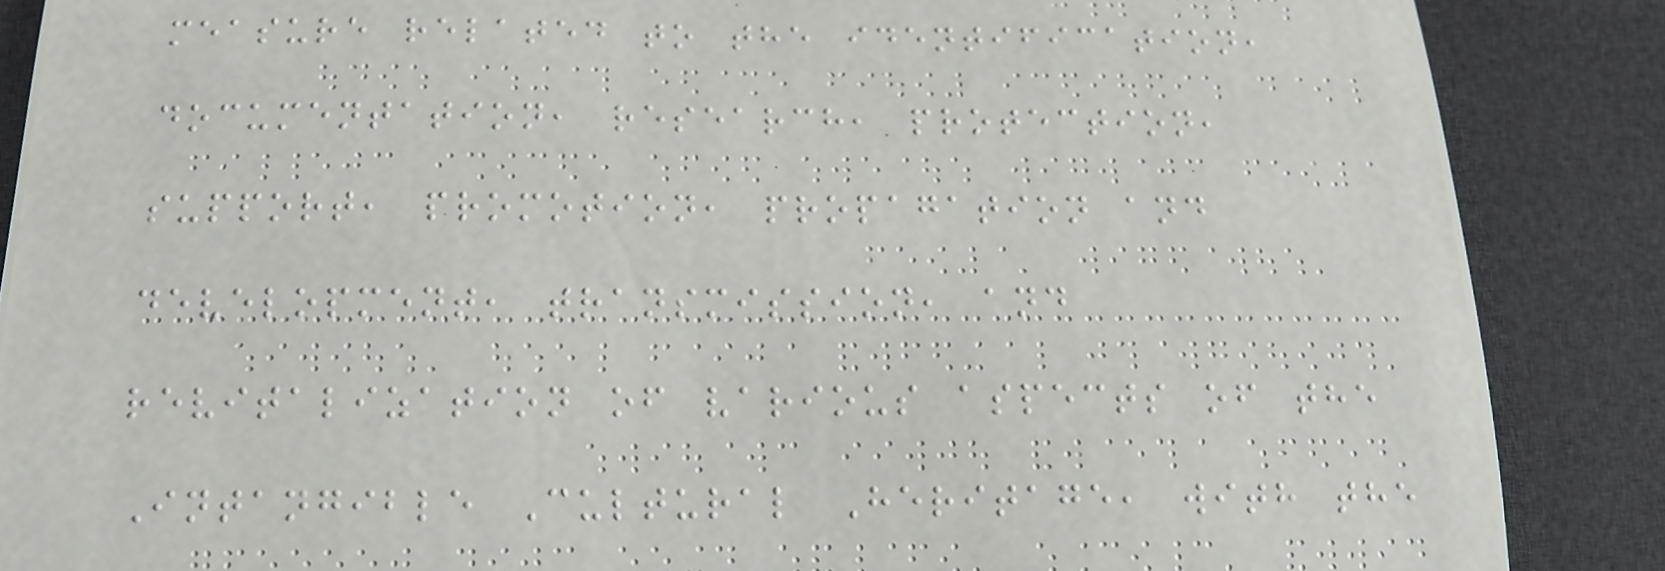measure related to the identification,
documentation, research, protection,
support, promotion, propagation and
development, transmission, and
revitalization of various aspects of the
Intangible Cultural Heritage, with the
